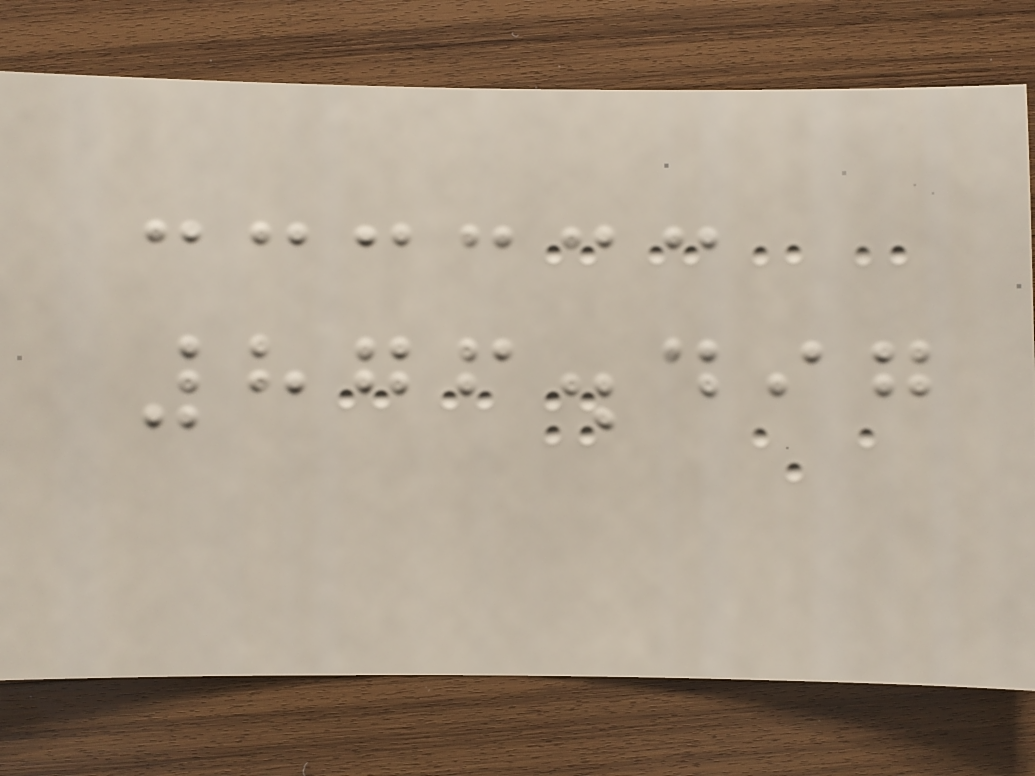876.497
